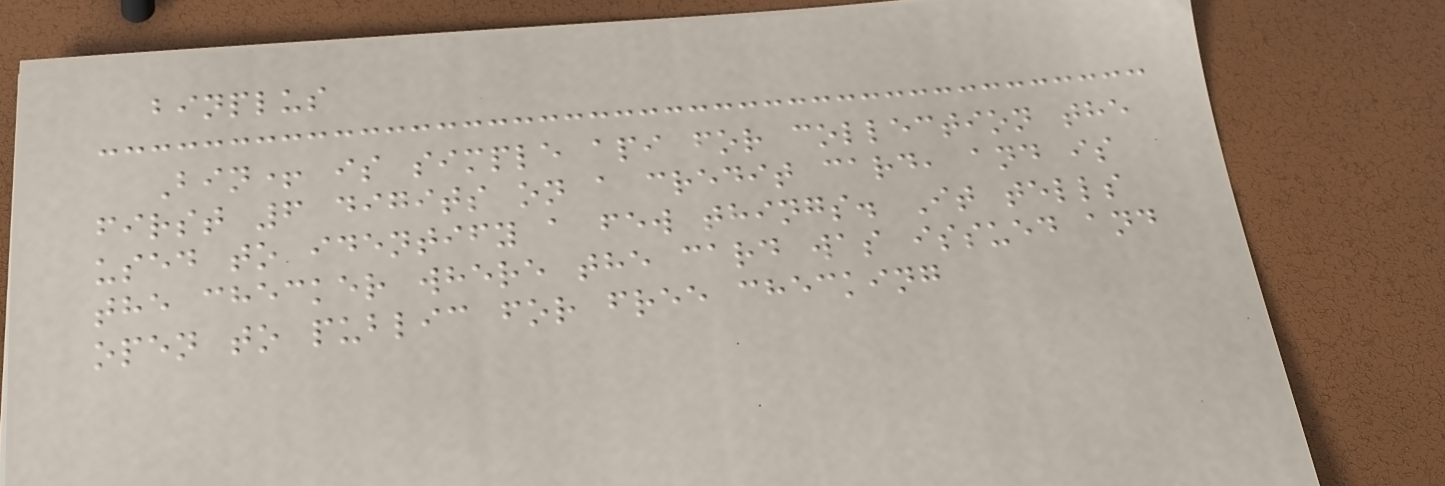binplus
Bin+ is simple api for collection the
first 6 digits on a credit card, and is
used to identify a few things. It tells
the checker where the card was issued and
open to public for free checking
